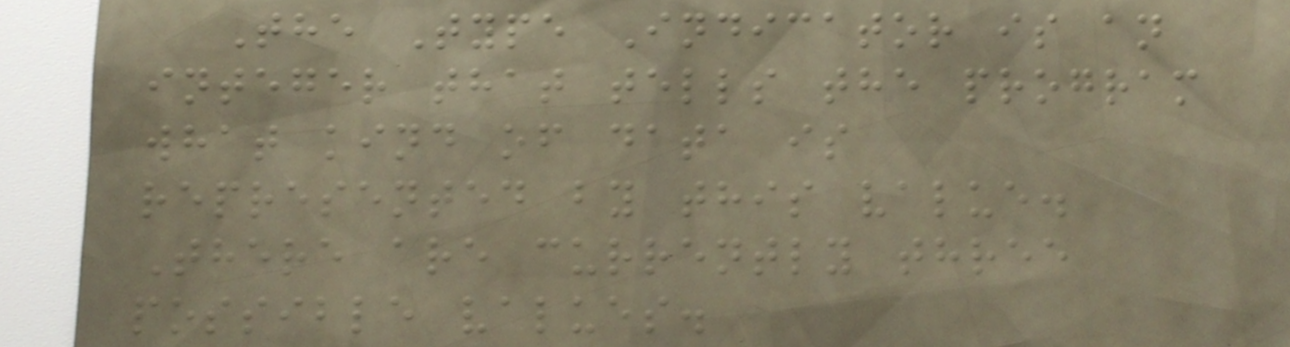The Type Indicator is an
integer that tells the program
what kind of data is
represented by this value.
There are currently three
possible values.
